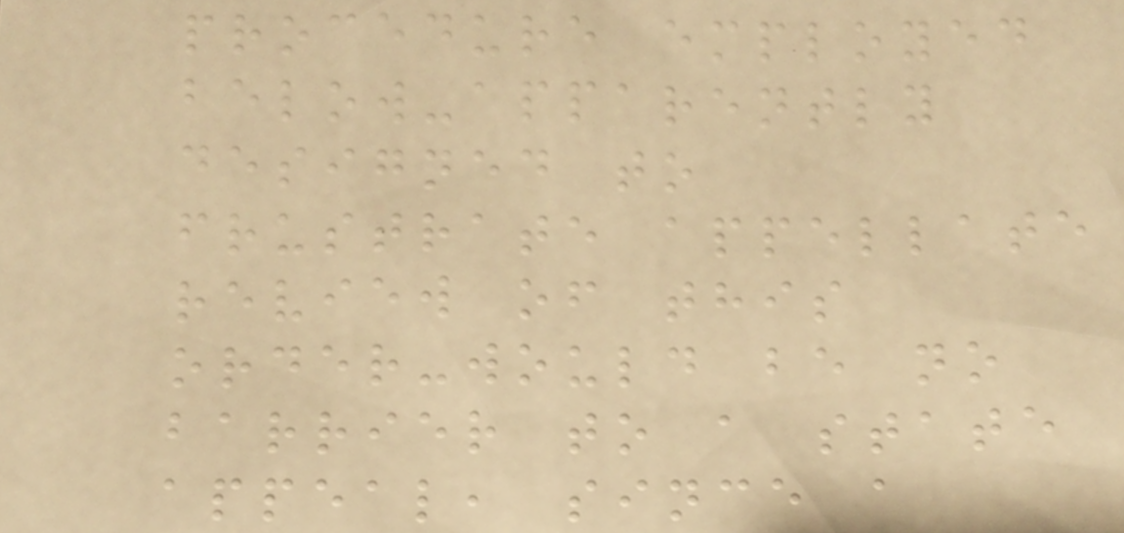procedure employed
below-apparently
designed to
frustrate appellate
review of this
order-would be no
barrier to a state
appeal, since a
